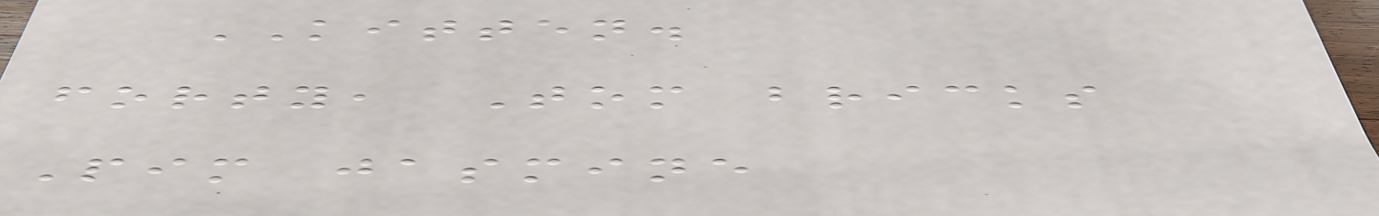KITTEN.
forty, Tom bricks
Pim jasmine
